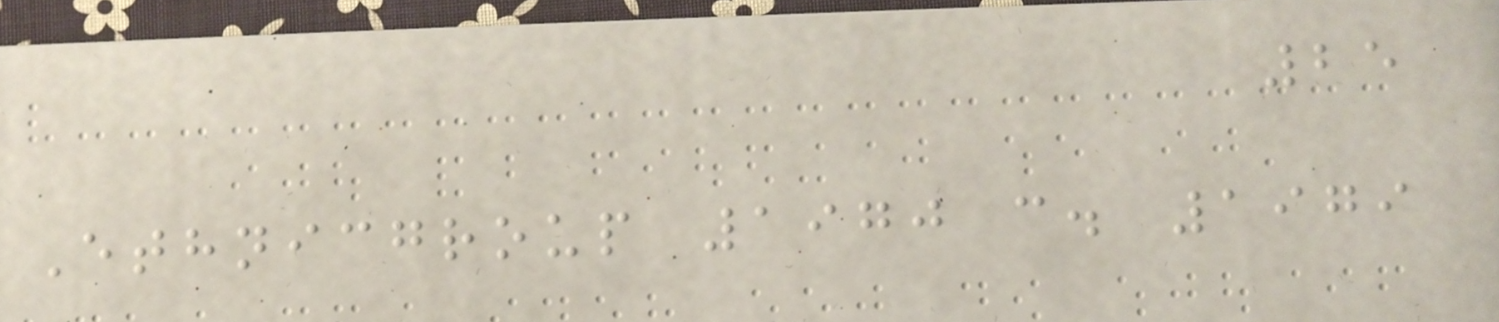25
Ethnicgroup 1970 c. 1979
